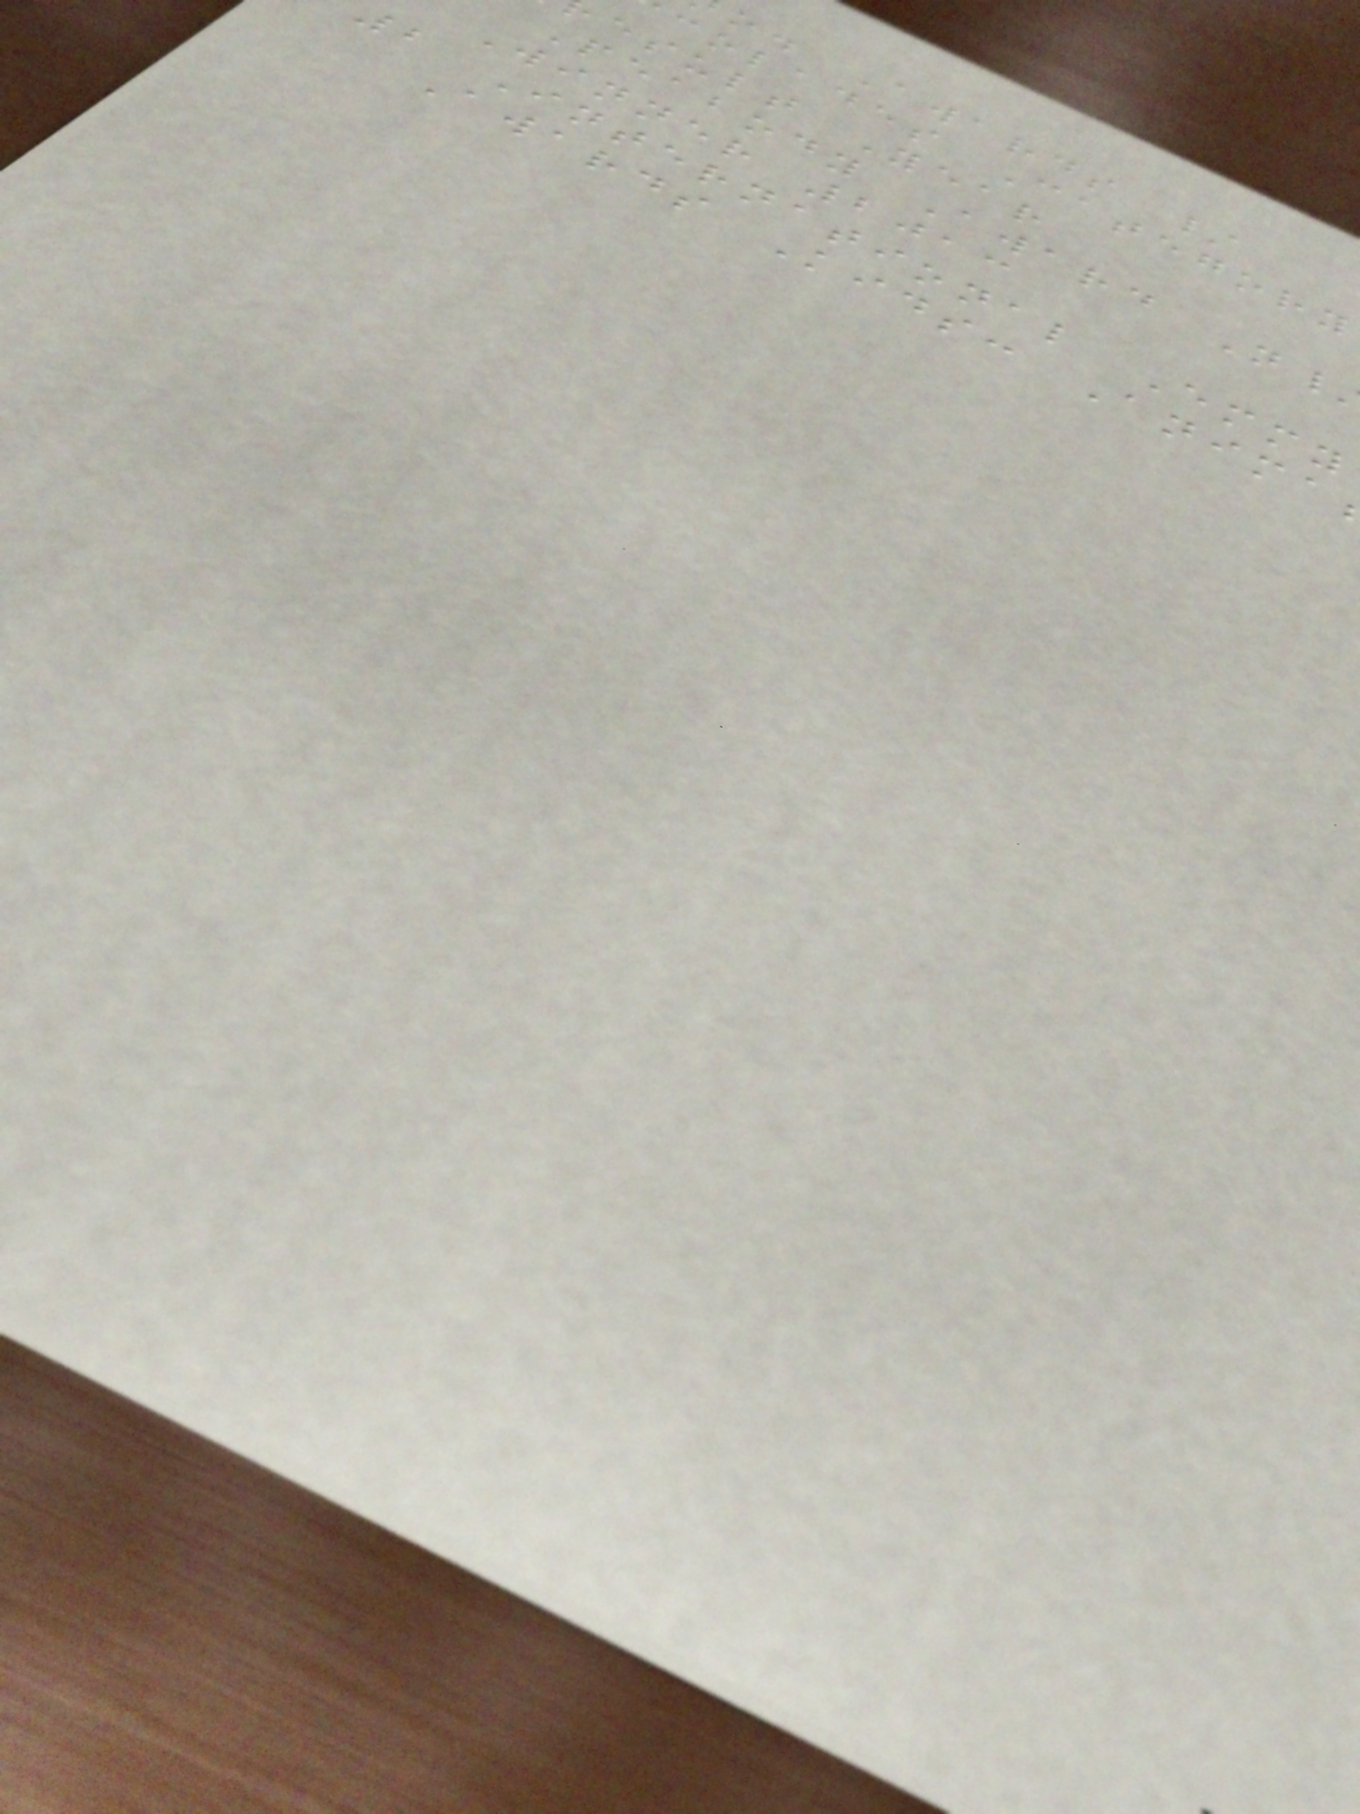o. Awards /
colades Category
esult Year
Peabody Award N
Winner 2013
2 International Emmy
Awards Kids: Anima
